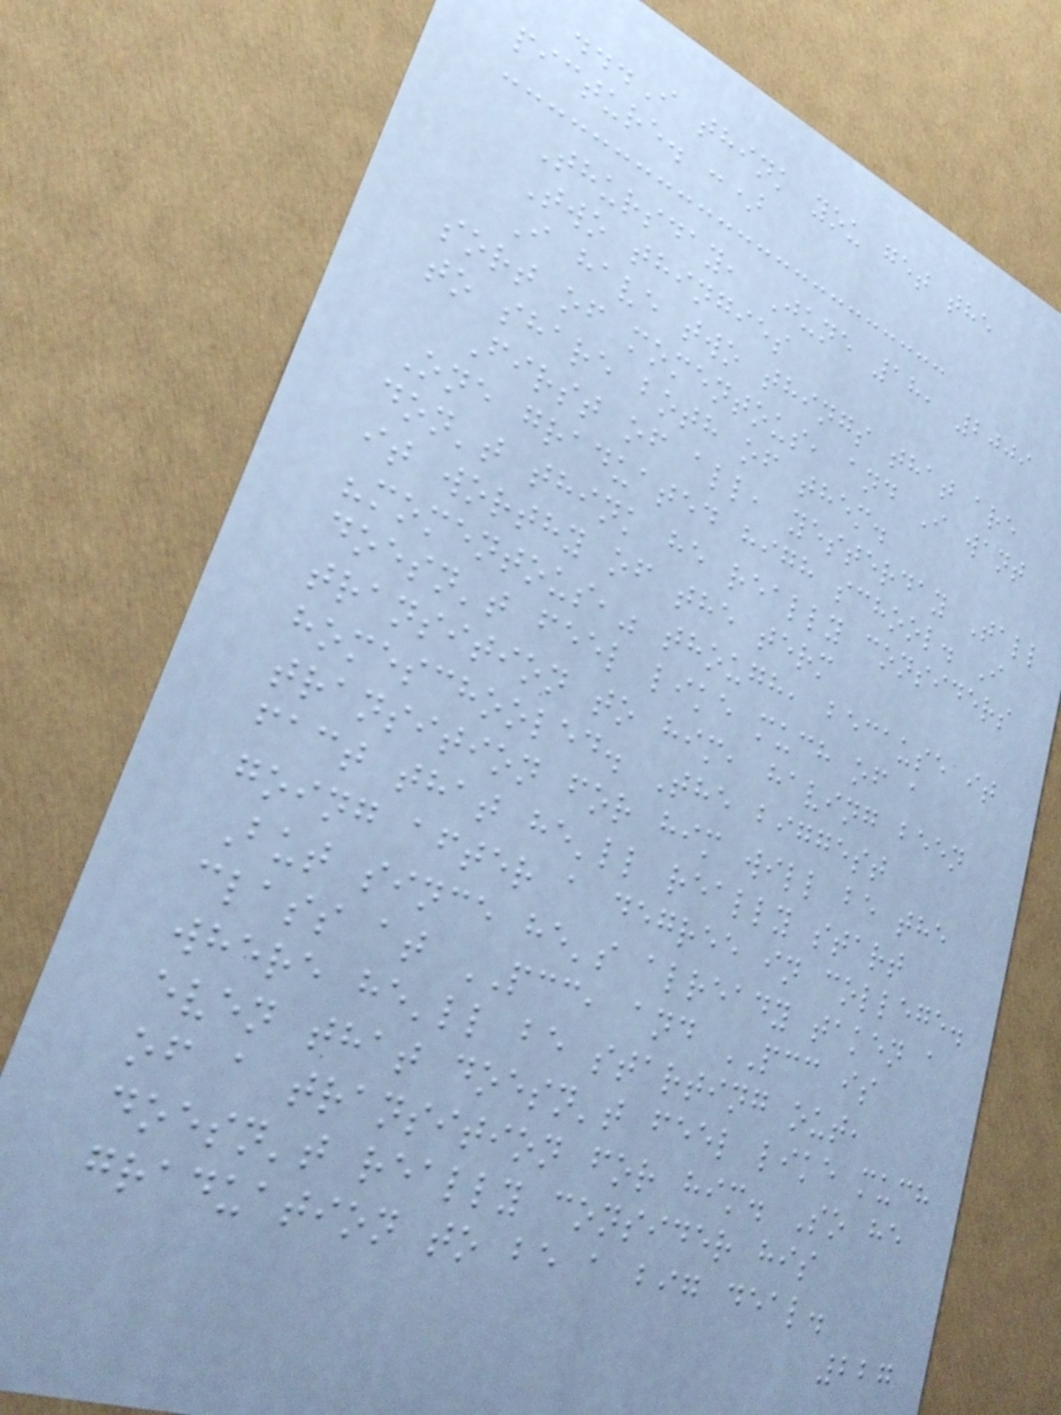...I think you get the
picture. :)
Thursday, June 18, 2009
Two thingies
I have two things that are
sort of momentous, and I want
to share both of them.
First of all, yesterday Tall
One graduated high school. I
don't think he really considers
it worthy of the term
"momentous," though, because it
doesn't feel like much of a
transition to him, having been
homeschooled. The biggest
transition for him will be the
fact that he'll really start
going after a degree in college.
But since he's already taken a
class at PCC, and PCC is
where he'll be starting out,
even that doesn't feel like much
of a transition for him. So he
doesn't really consider his
graduation to be a big deal.
227
